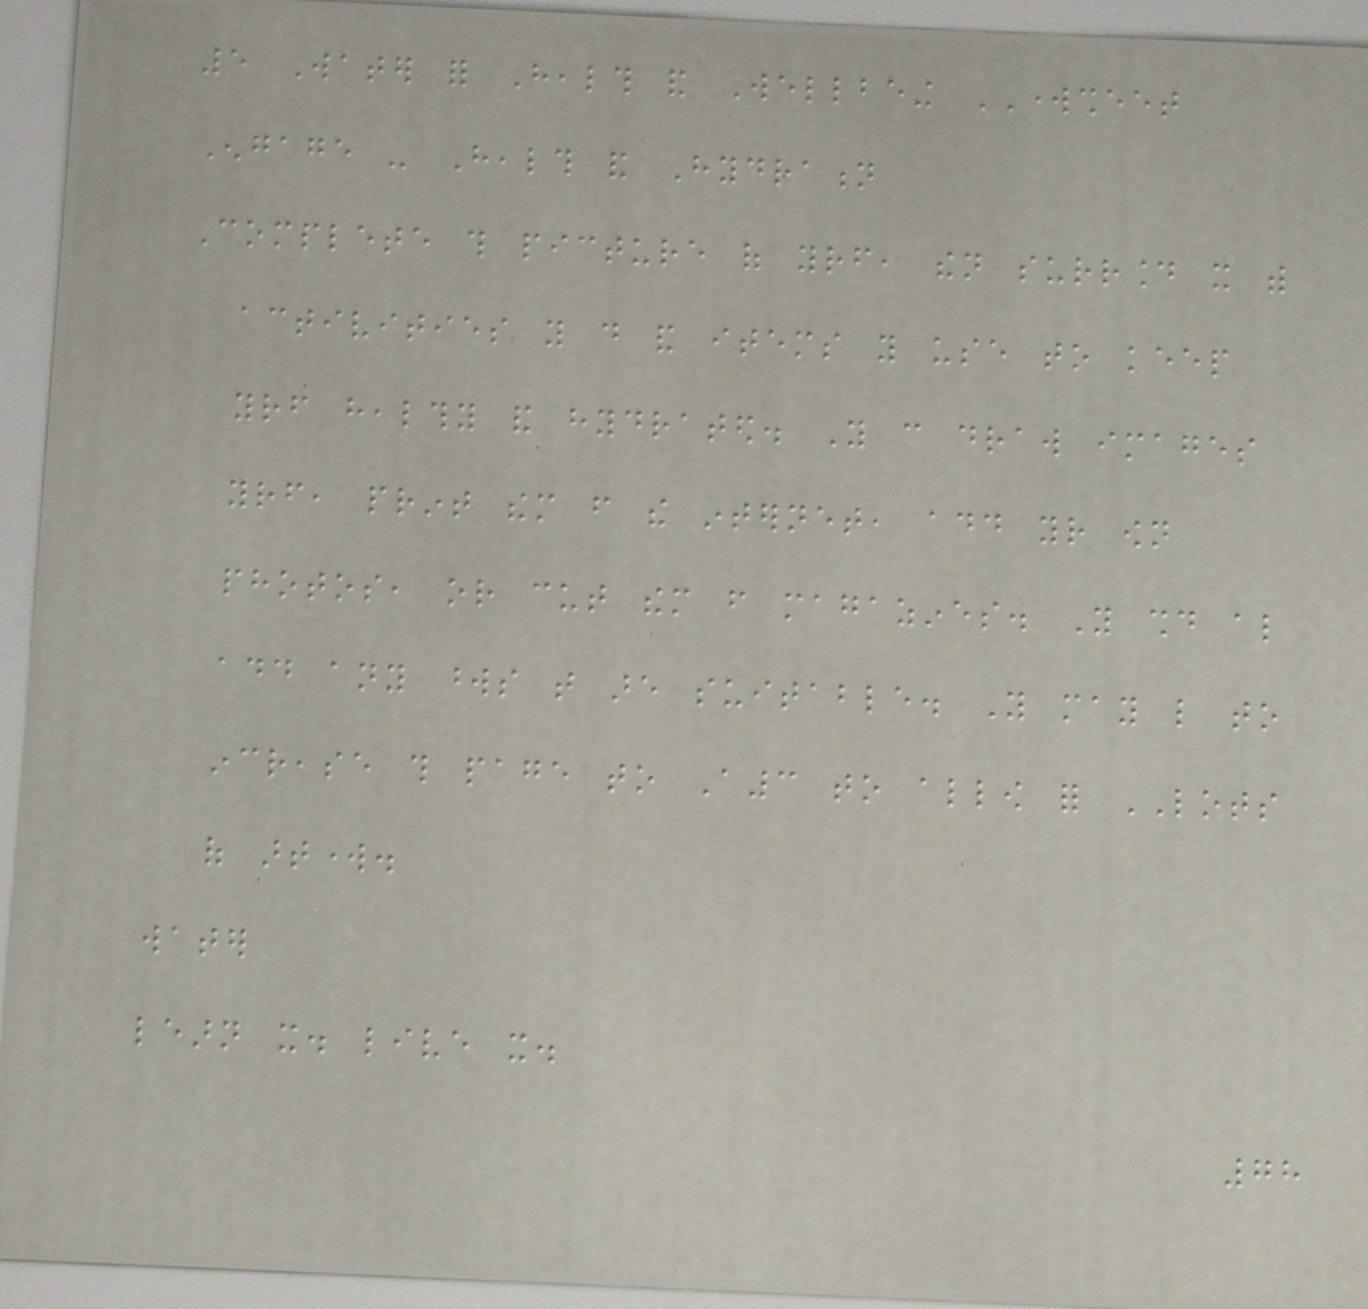5 Water for Health and Wellbeing WORKSHEET
Engage - Health and Hydration
Complete this picture of yourself, then surround it with
activities you do and items you use to keep
yourself healthy and hydrated. You can draw images
yourself, print them from the internet, add your own
photos, or cut them from magazines. You should also
add any words that are suitable. You may like to
increase this page to A3 to allow for LOTS
of artwork.
water
learn it. live it.
78
